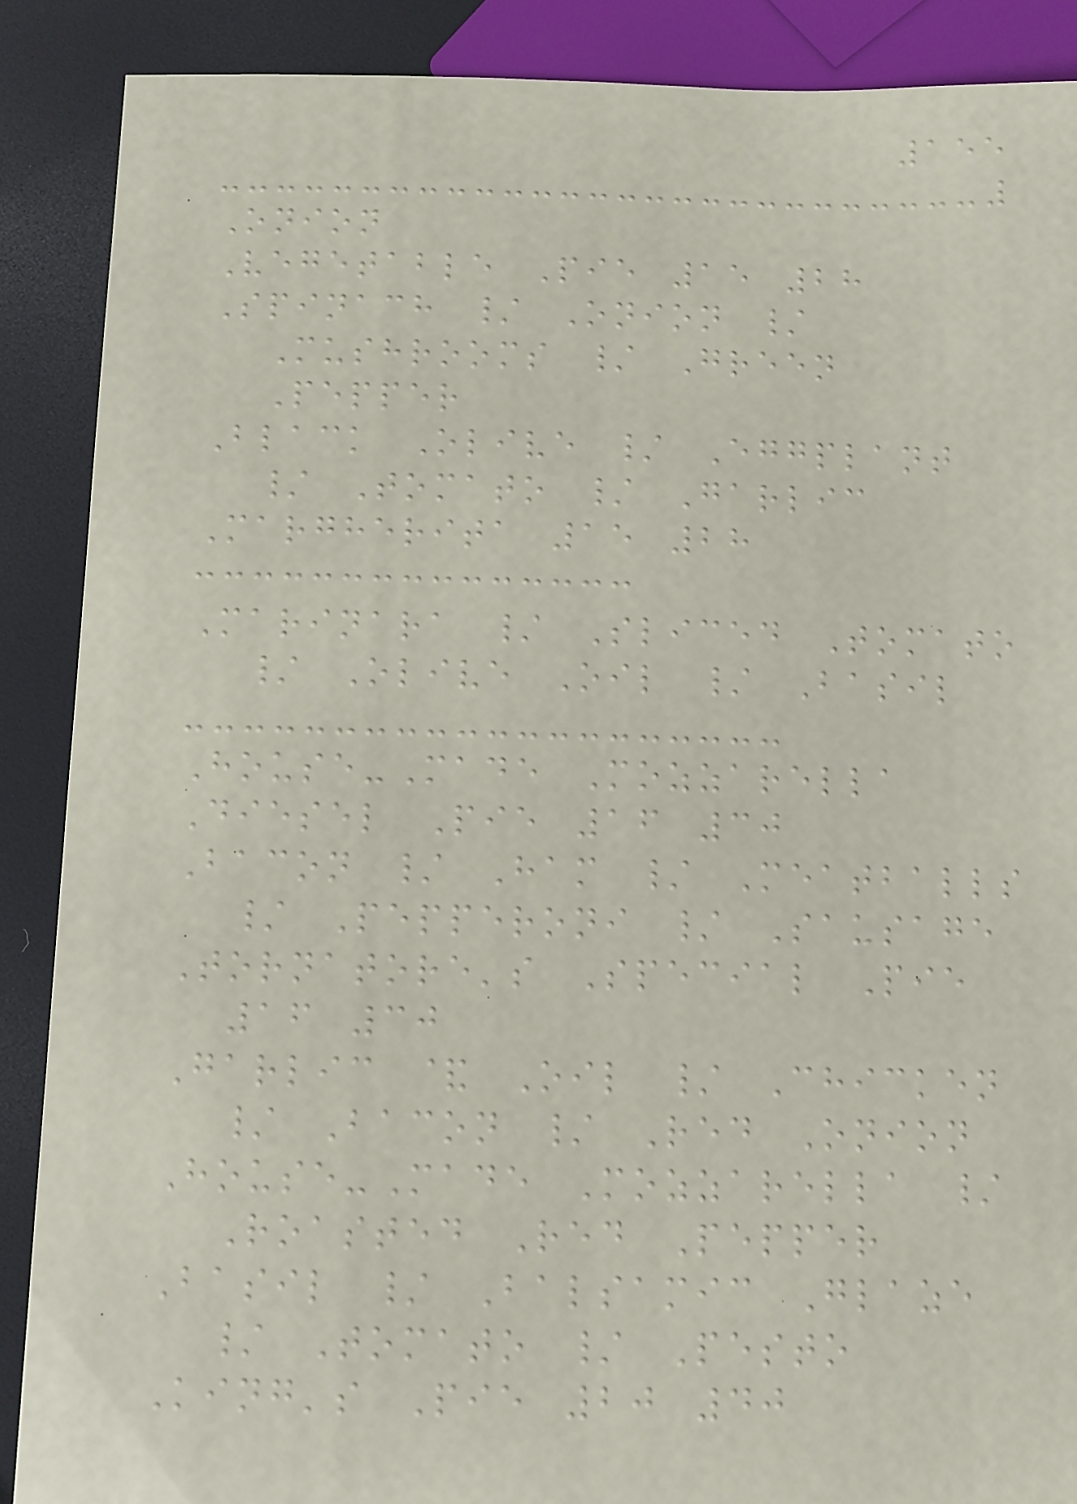155
Onion
Vegetable Pie 15 28
Spinach / Onion /
Mushrooms / Green
Pepper
Black Olive / Eggplant
/ Tomato / Garlic
Margherita 15 28
Marinara / Sliced Tomato
/ Olive Oil / Basil
House-Made Mozzarella
Diesel Pie 16 30
Bacon / Ham / Meatballs
/ Pepperoni / Sausage
Tornatore's Special Pie
16 30
Garlic & Oil / Chicken
/ Bacon / Red Onion
House-Made Mozzarella /
Roasted Red Pepper
Basil / Balsamic Glaze
/ Tomato / Pesto
King's Pie 20 40
